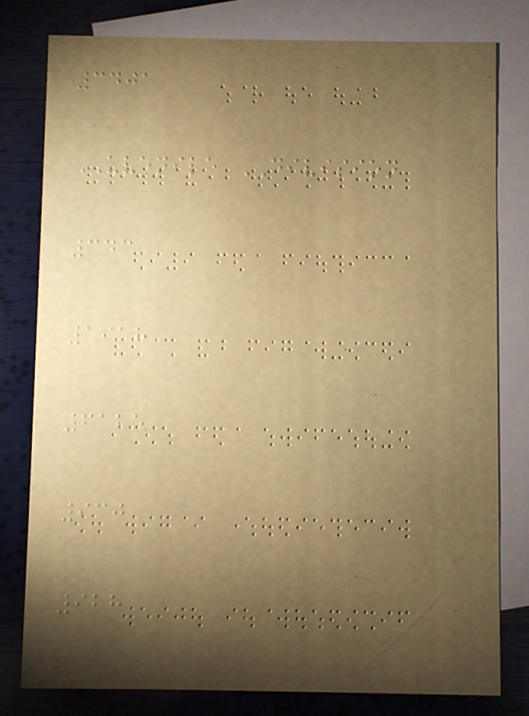3401
UVENILE DIVISION
343
1918
6125
930
928
